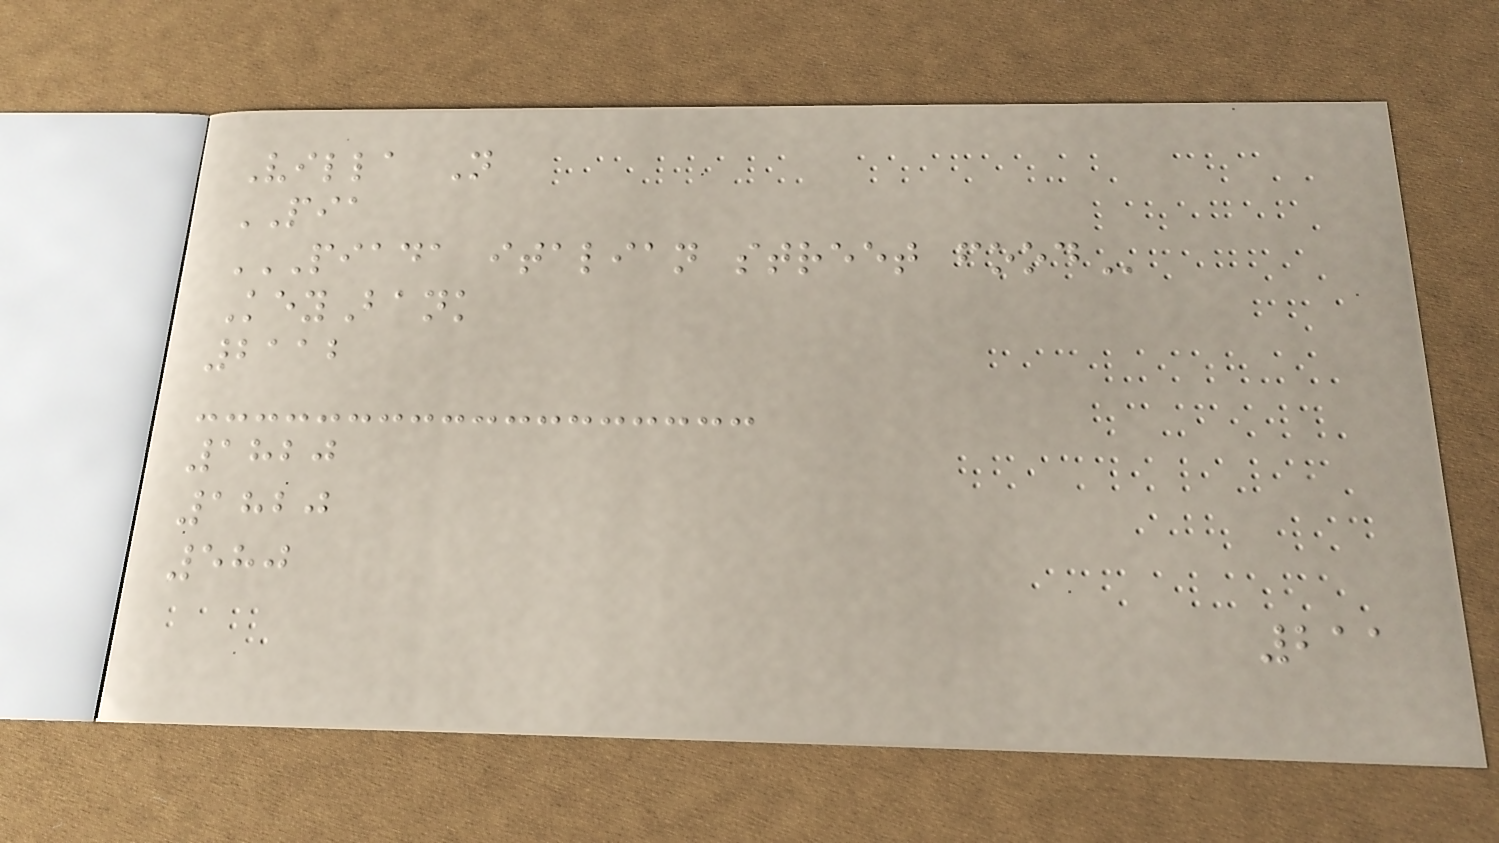Villa N
PIA
PIADA ITALIAN STREET FOOD
KeyBank
2112
1820
1820
580
211
